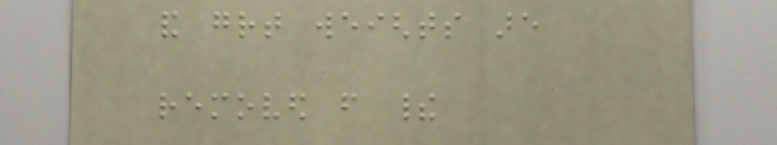and great weights are
removed from their
